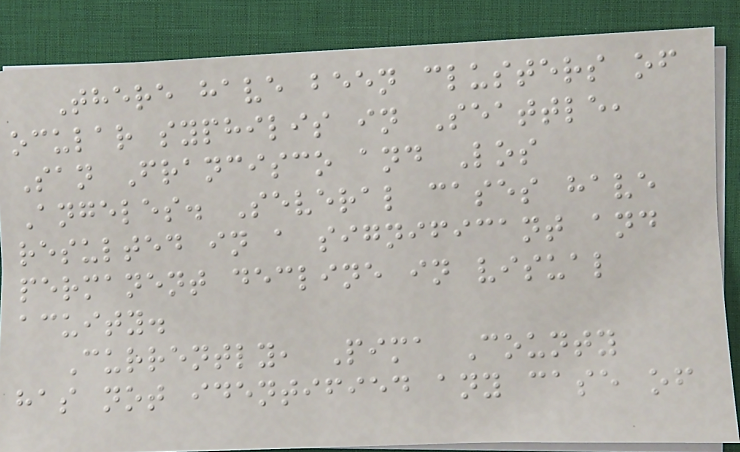There have been clusters of
ocular syphilis in Seattle,
San Francisco and Los
Angeles. Several cases have
resulted in a significant and
permanent decline in visual
acuity.
Currently, Pima County
has not identified any case of
